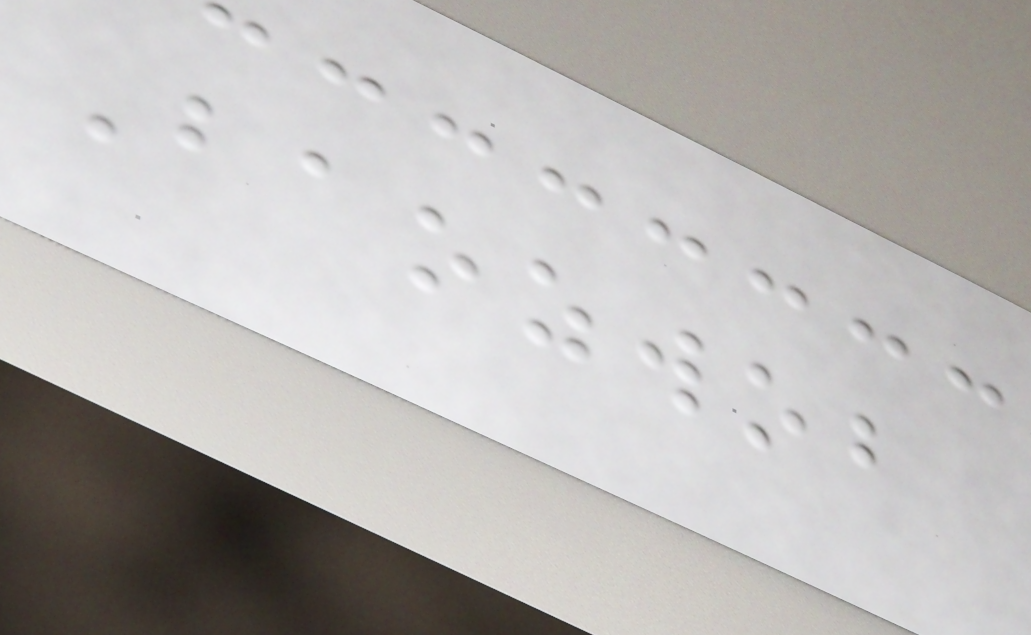Baozwob
